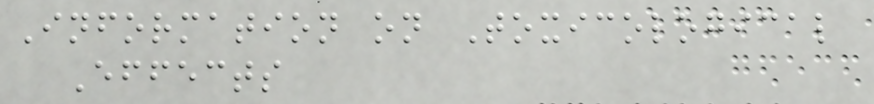Information on Toxicological
Effects
